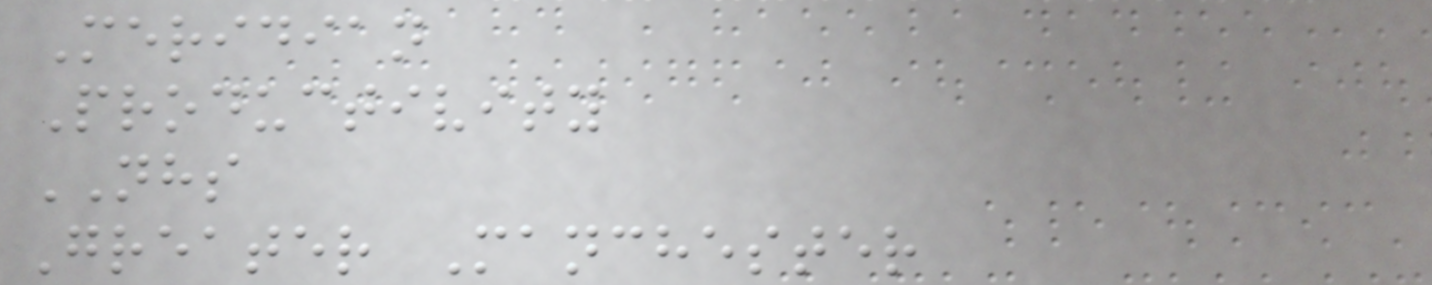Meridian
Productivity
NHS
Greater Manchester
